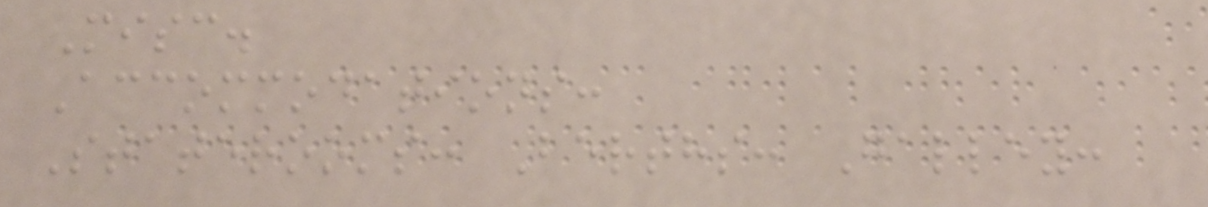Misc.
Accommodations:
Staterooms: Berths: Galley:
